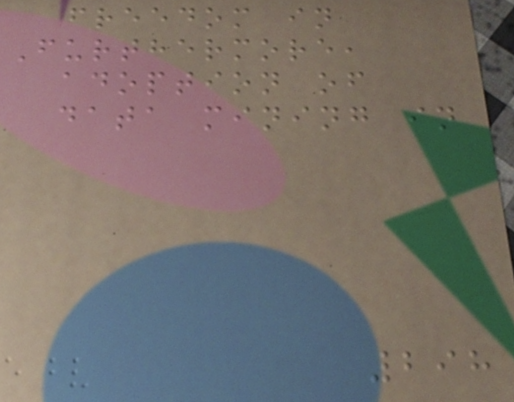freedom in
Furthermore,
adoption of
data mining in
298
